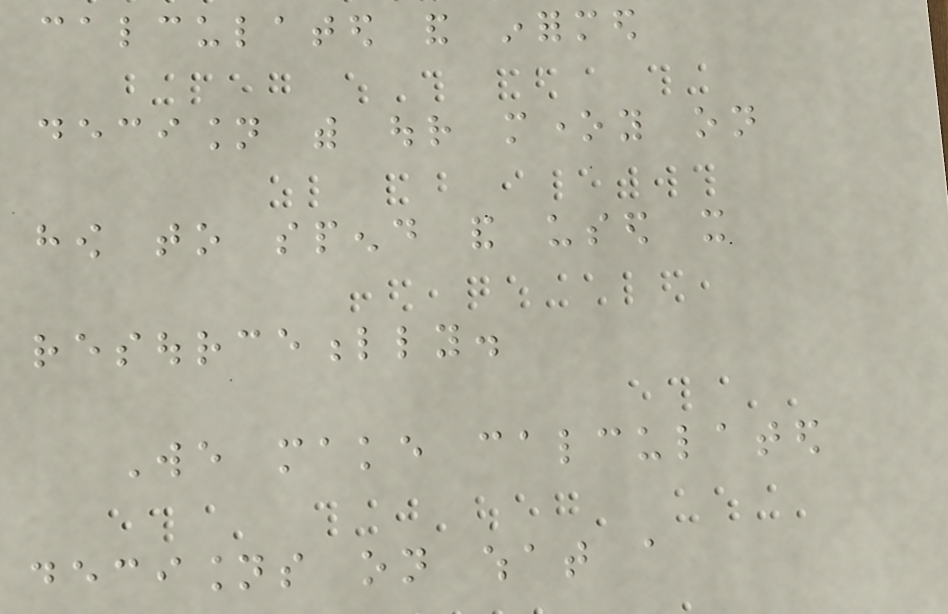calculated and informed
decision with our money on
how to spend and used it
resourcefully.
We make calculated
decisions on what a
